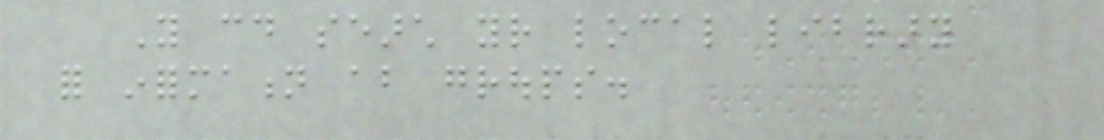You could search your local library
for information about groups.
